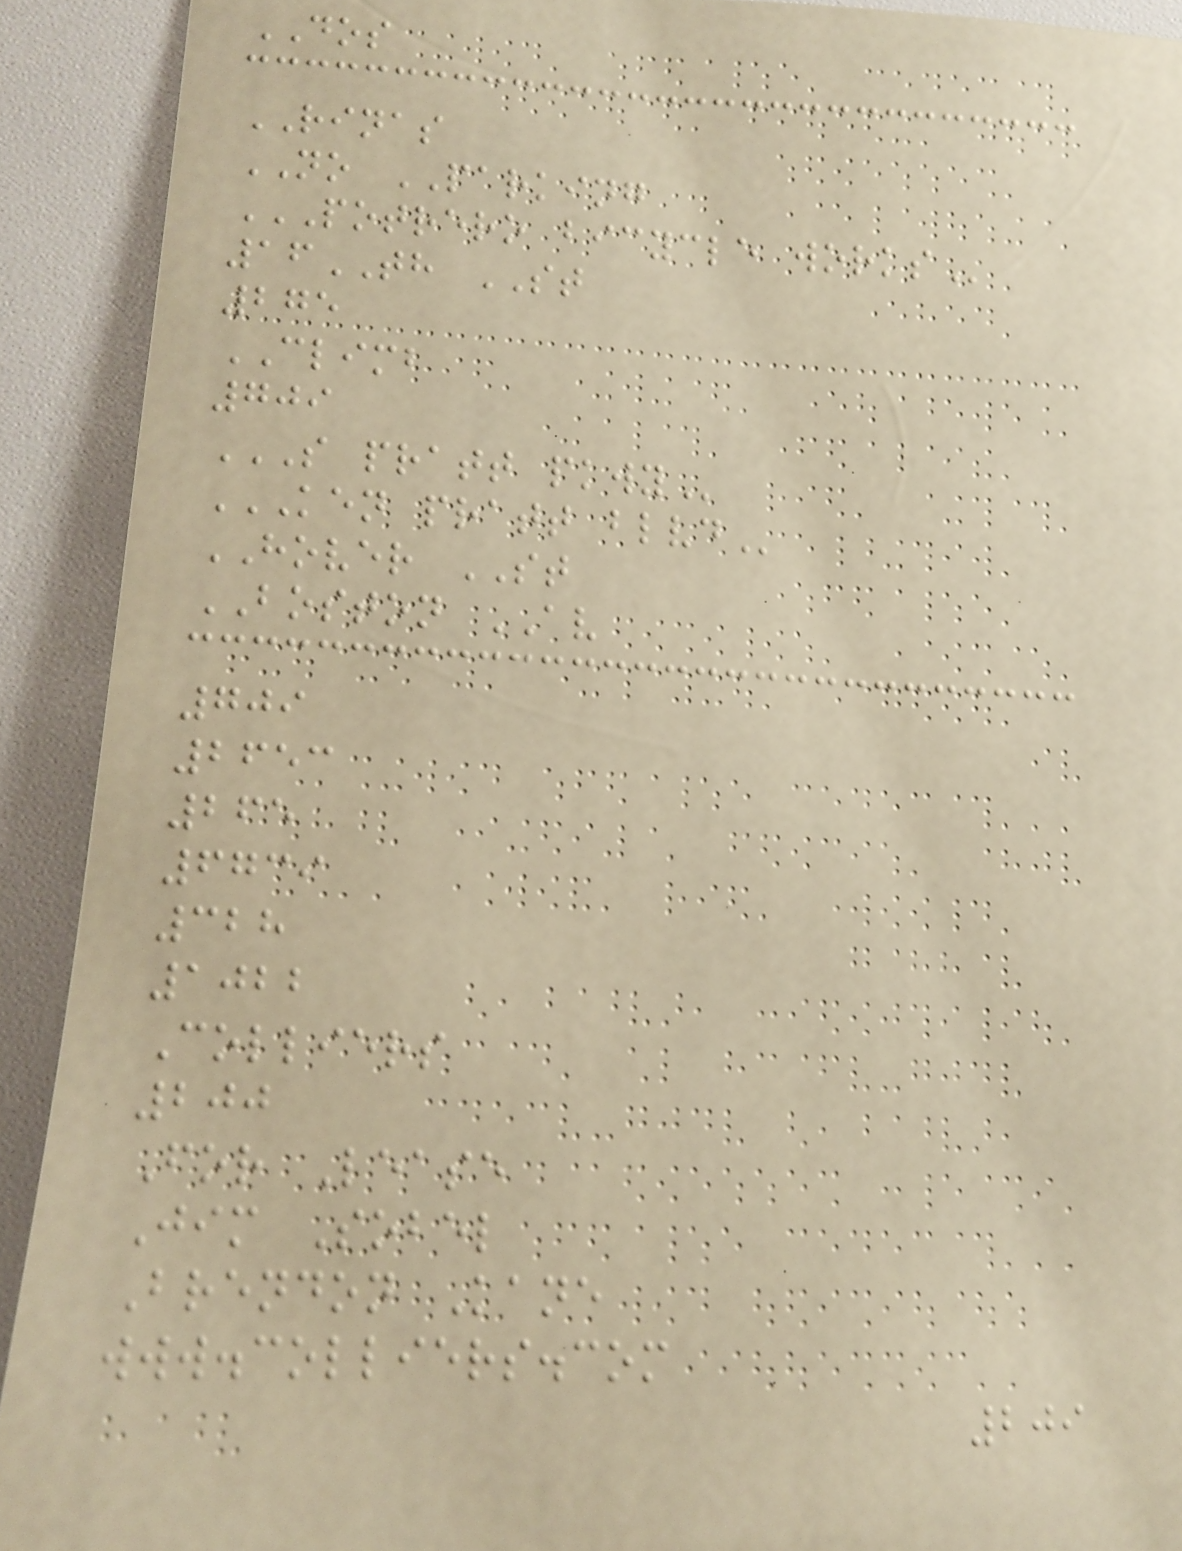DOS
RINAS
NO PARKING
POTRERO BICYCLE WORKS
16TH ST
275
CLIMB
709
S PRATT PKWY
KEN PRATT BLVD
HOVER ST
BOSTON AV
709
2653
265
6739
328
1022
Colliers
200
For Lease
Jim Sobel
Brendon Kane
www.colliers.com
209
